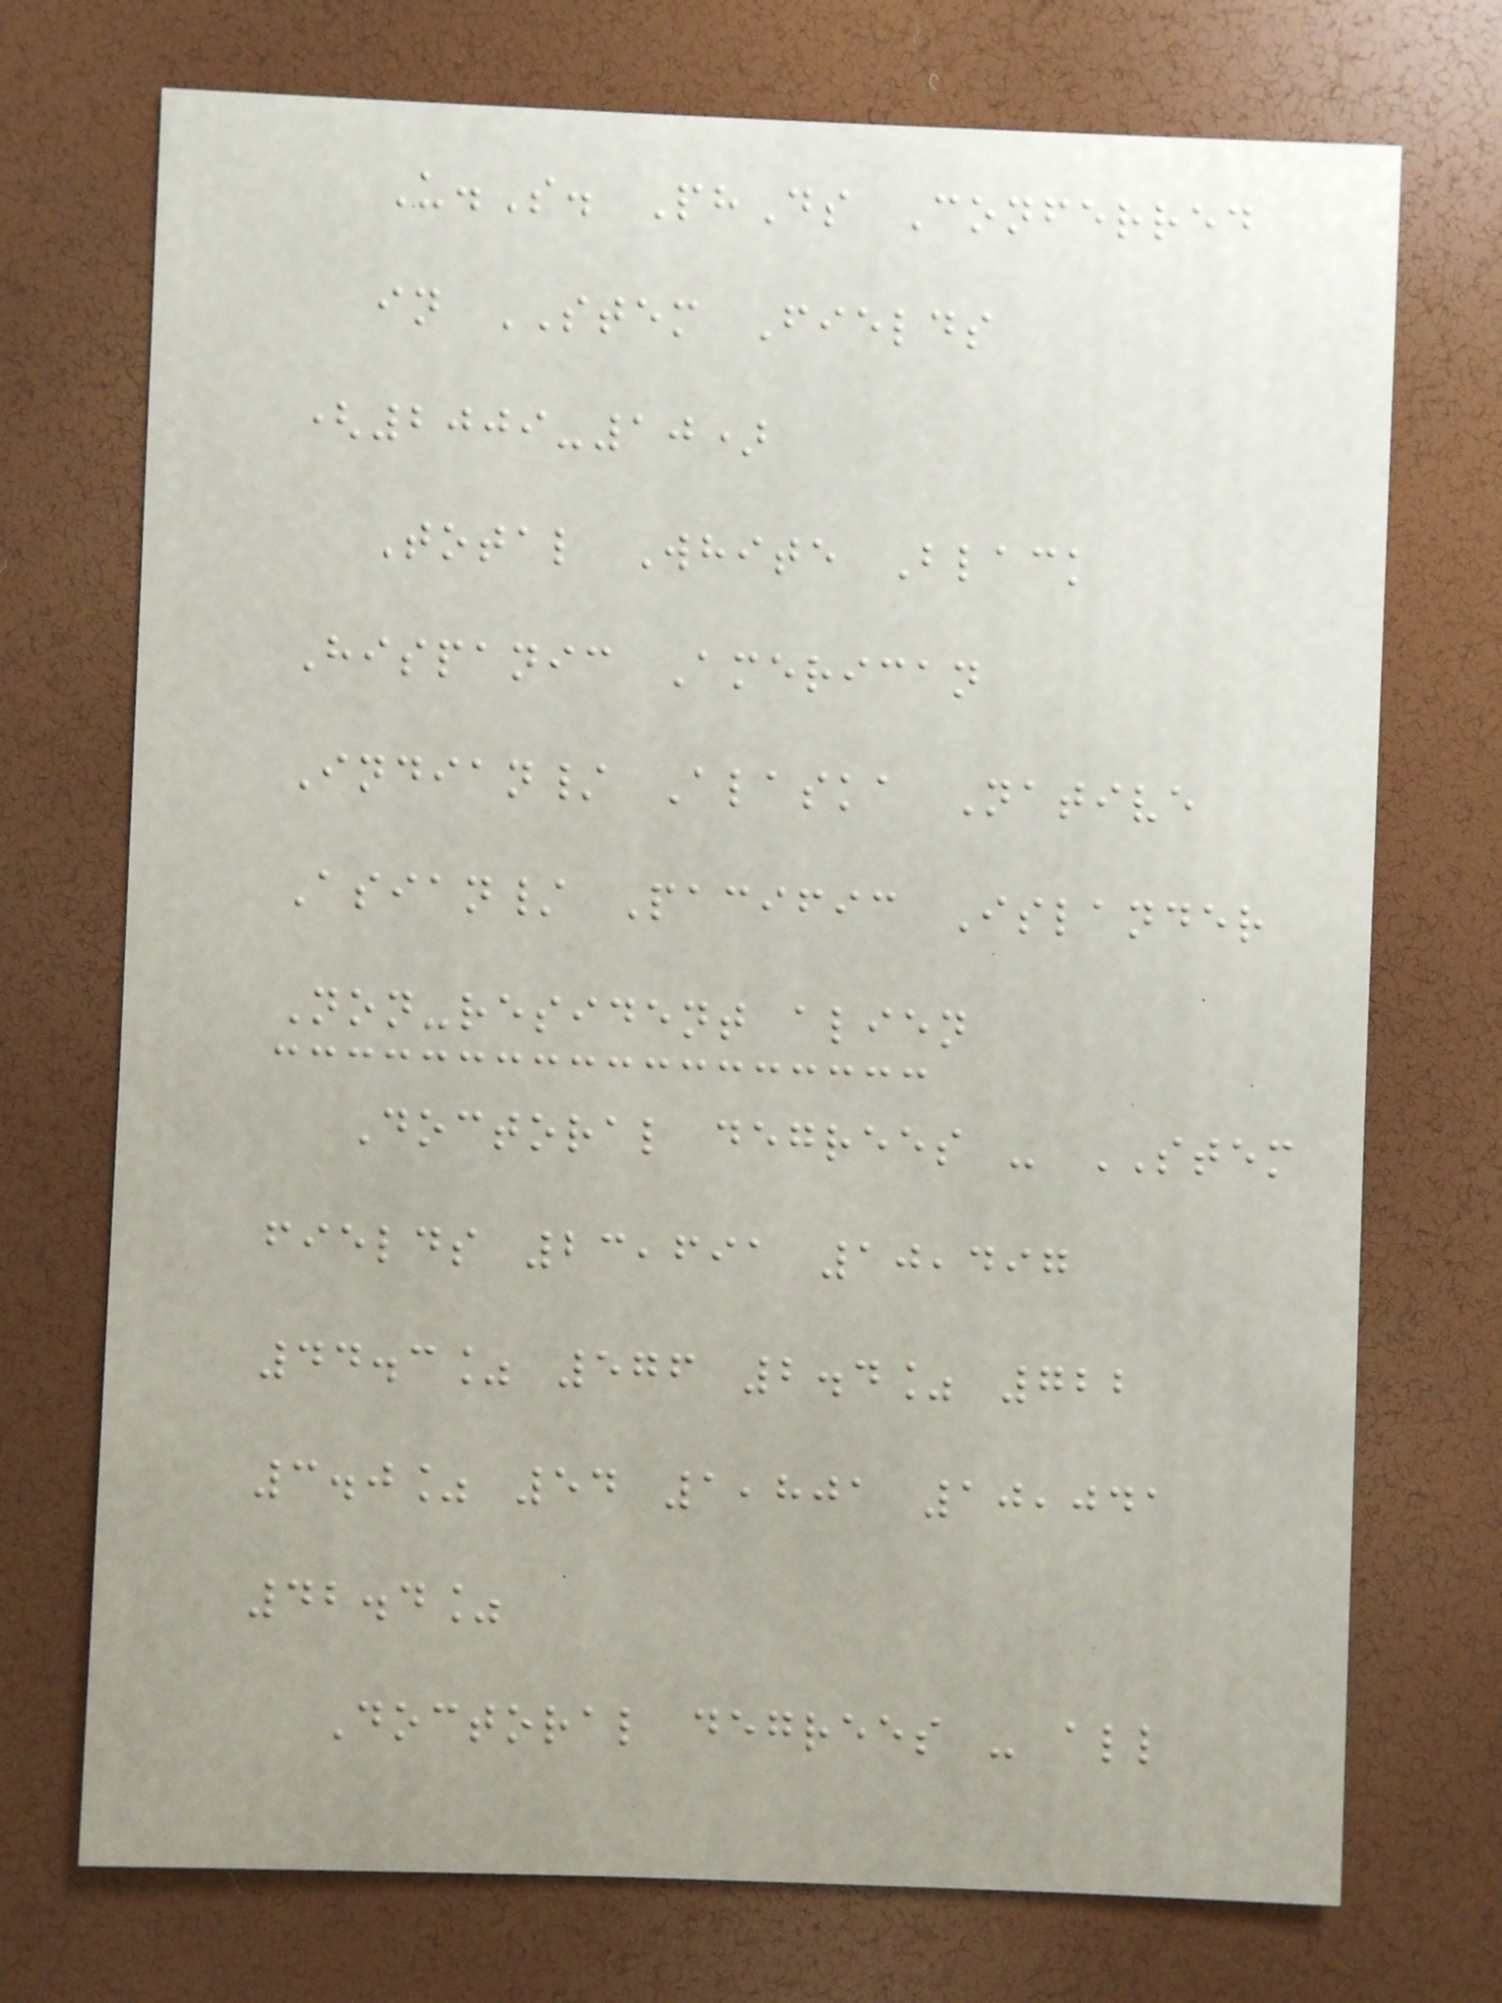U.S. PhDs Conferred
in STEM Fields
(2009-10)
Total White Black
Hispanic American
Indian/ Alaska Native
Asian/ Pacific Islander
Non-resident alien
Doctoral degrees - STEM
fields 23,691 10,497
44.3% 576 2.4% 722
3.0% 54 1,801 10,041
42.4%
Doctoral degrees - all
